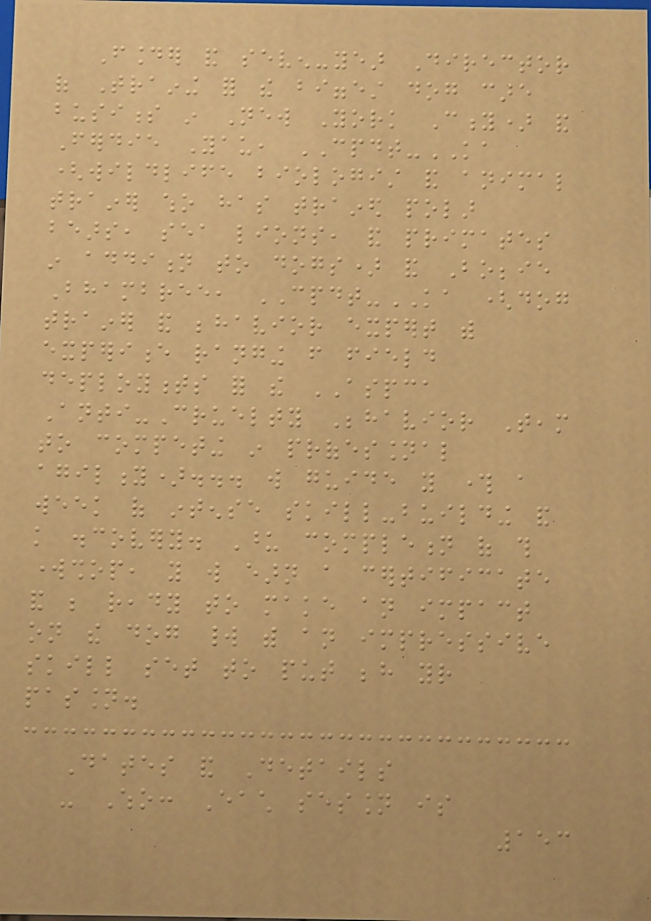Founder and seven-year Director
of Training for the biggest dog care
business in New York City) and
Ferdie Yau, CPDT-KA
(wildlife biologist and animal
trainer who has trained polar
bears, sea lions, and primates
in addition to dogs) and Bobbie
Bhambree, CPDT-KA (dog
trainer and behavior expert with
experience ranging from field
deployments for the ASPCA
Anti-Cruelty Behavior Team
to competing in professional
agility)... will guide you through a
week of intense skill-building and
knowledge discovery. Upon completion of this
workshop, you will earn a certificate
and be ready to make an impact
on the dog world with an impressive
skill set to put behind your
passion.
Dates and Details
- Who: Each session is
153
